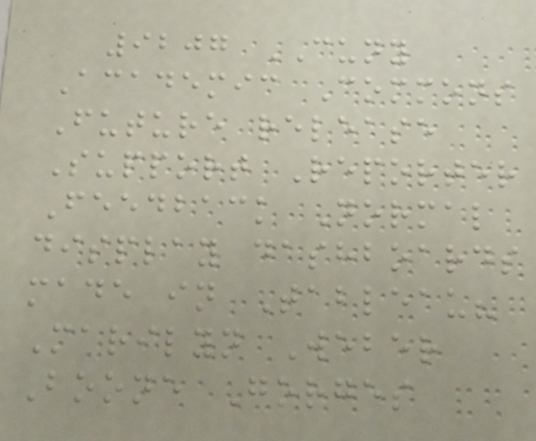9207 CUNY
Academic Commons
Future release
Support Reporter
Feedback Normal
display dashboards
made in Tableau?
Marilyn Weber
Boone Gorges
